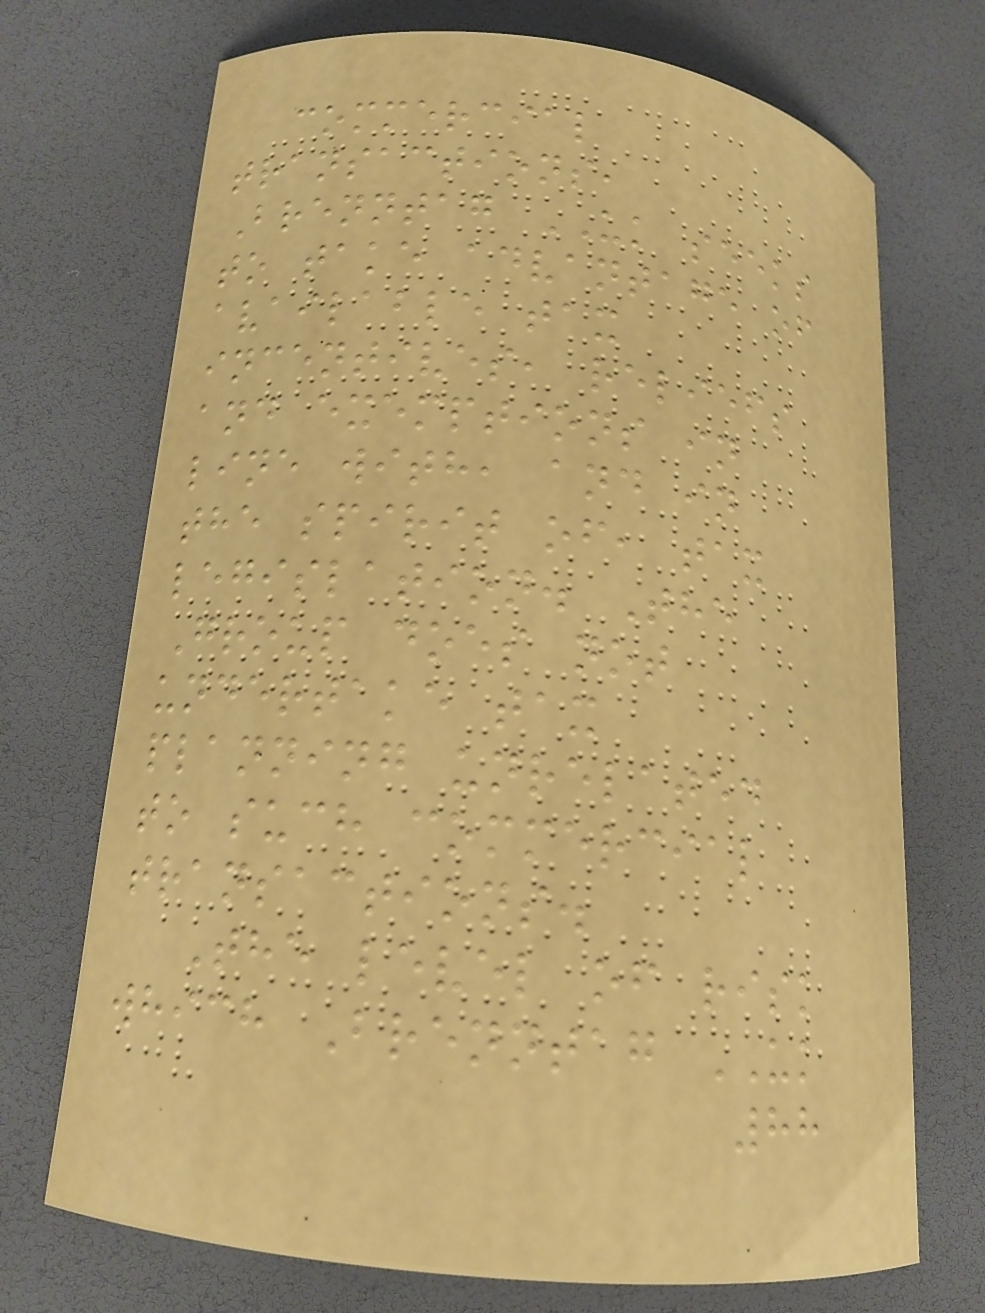commercial
transactions,
Brenntag UK seeks
to take advantage of
available tax
incentives, reliefs
and exemptions in
line with, and in
the spirit of, tax
legislation. The
Group does not
undertake tax
planning unrelated
to such commercial
transactions.
The level of risk
which Brenntag UK
88
